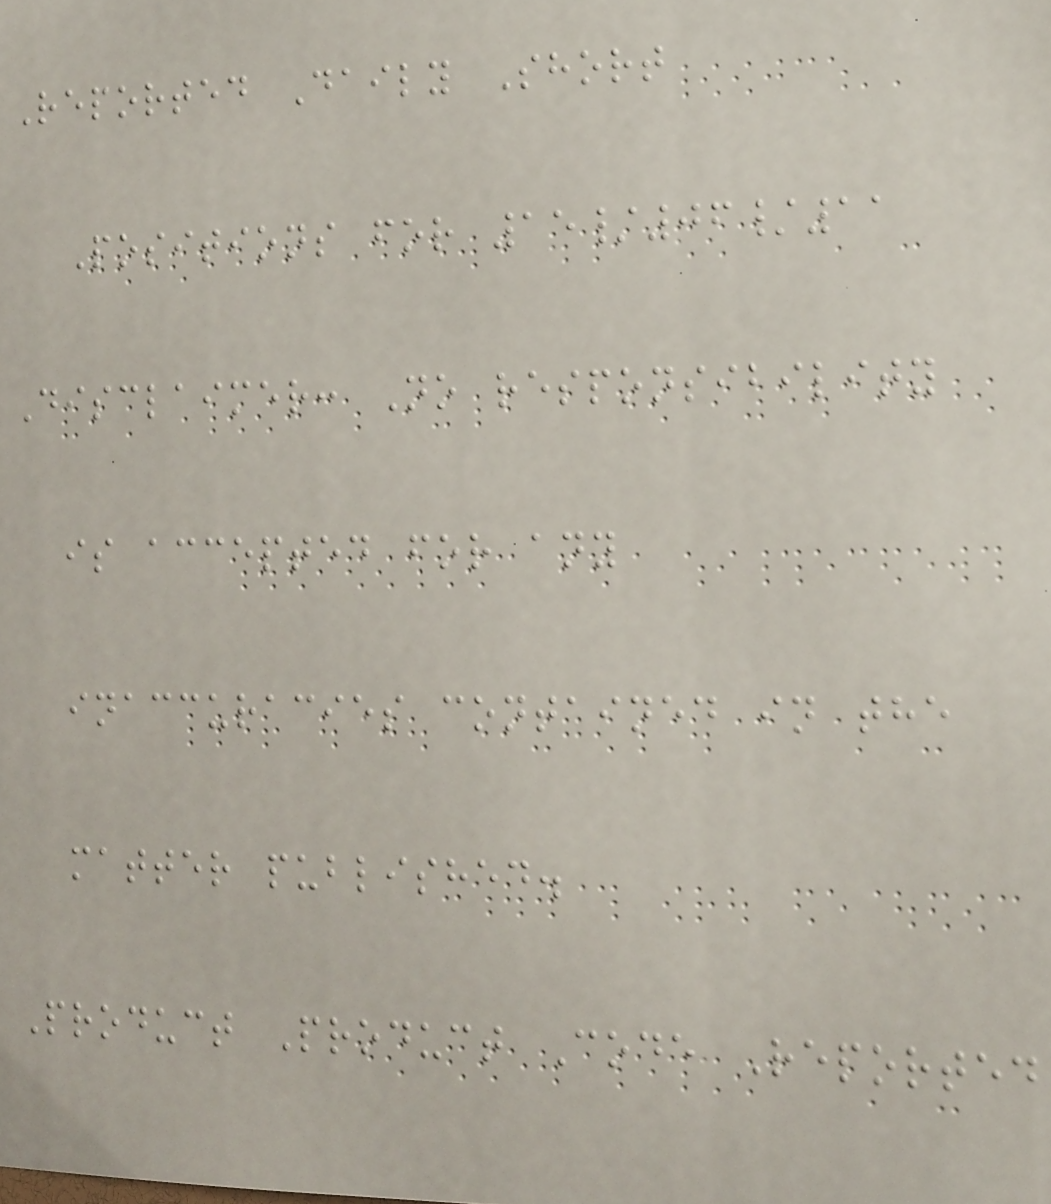Reported Daily Short
Positions for 15/06/11
Disclaimer: No responsibility
is accepted for any
inaccuracies contained in the
matter published.
Product Product Code Reported
